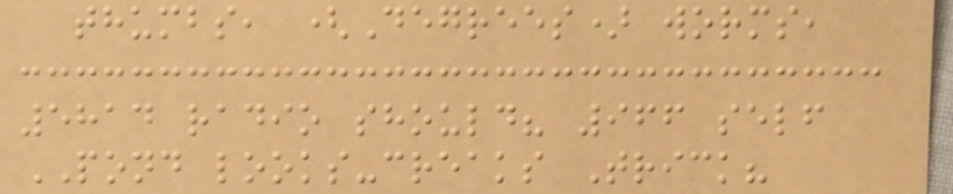thumbs, (Degrees) worms,
5814 radio should? 966 self
POND looks-creaks Trick?
